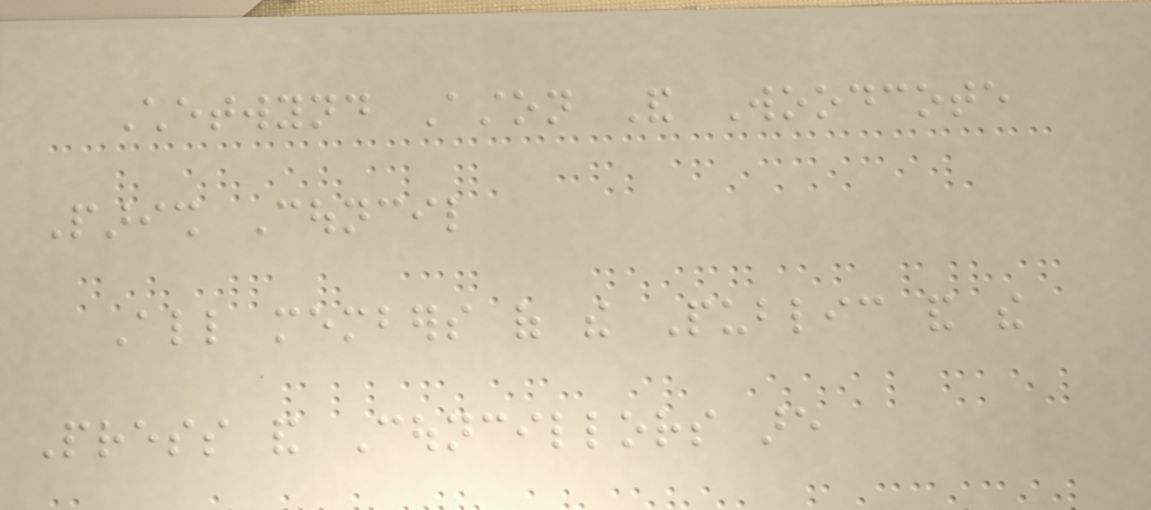Chetwynd Aston And Woodcote
Parish Council
All members of the Public and the
Press and Councillors are
